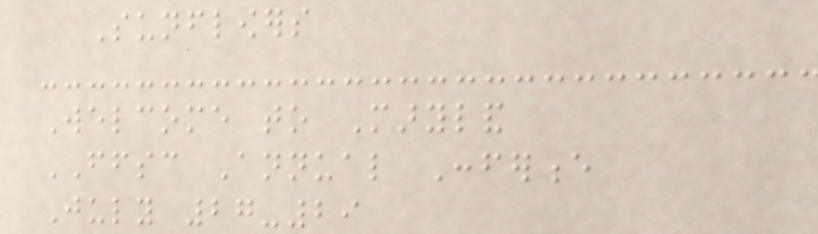Sunflowers
Welcome to Maryland
FFSC Annual Conference
July 27-29
